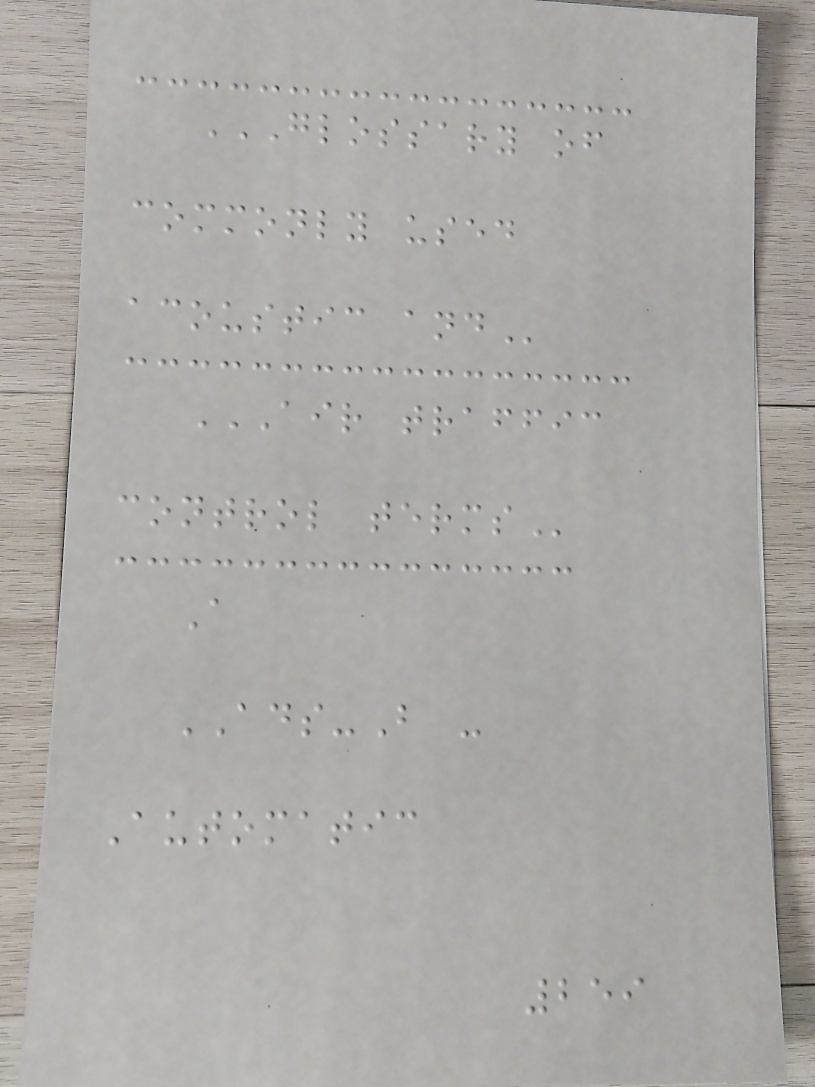GLOSSARY OF
COMMONLY USED
ACOUSTIC AND
AIR TRAFFIC
CONTROL TERMS
A
ADS-B -
Automatic
259
